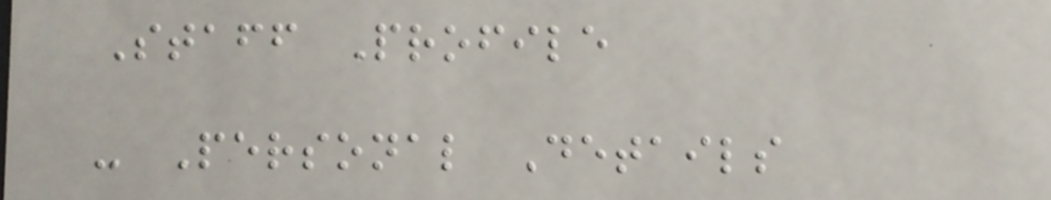Staff Profile
- Personal Details
